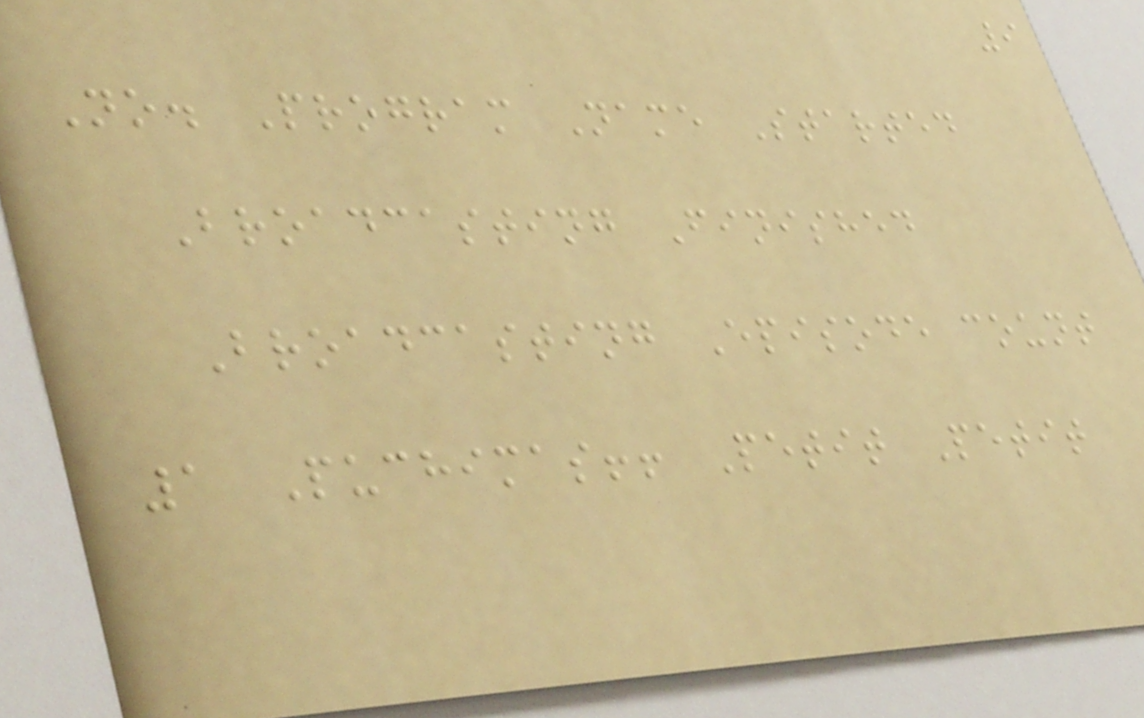9
No. Program Name Started
Broadcasting Finished
Broadcasting Episode count
1 Puchimas!! Petit Petit
